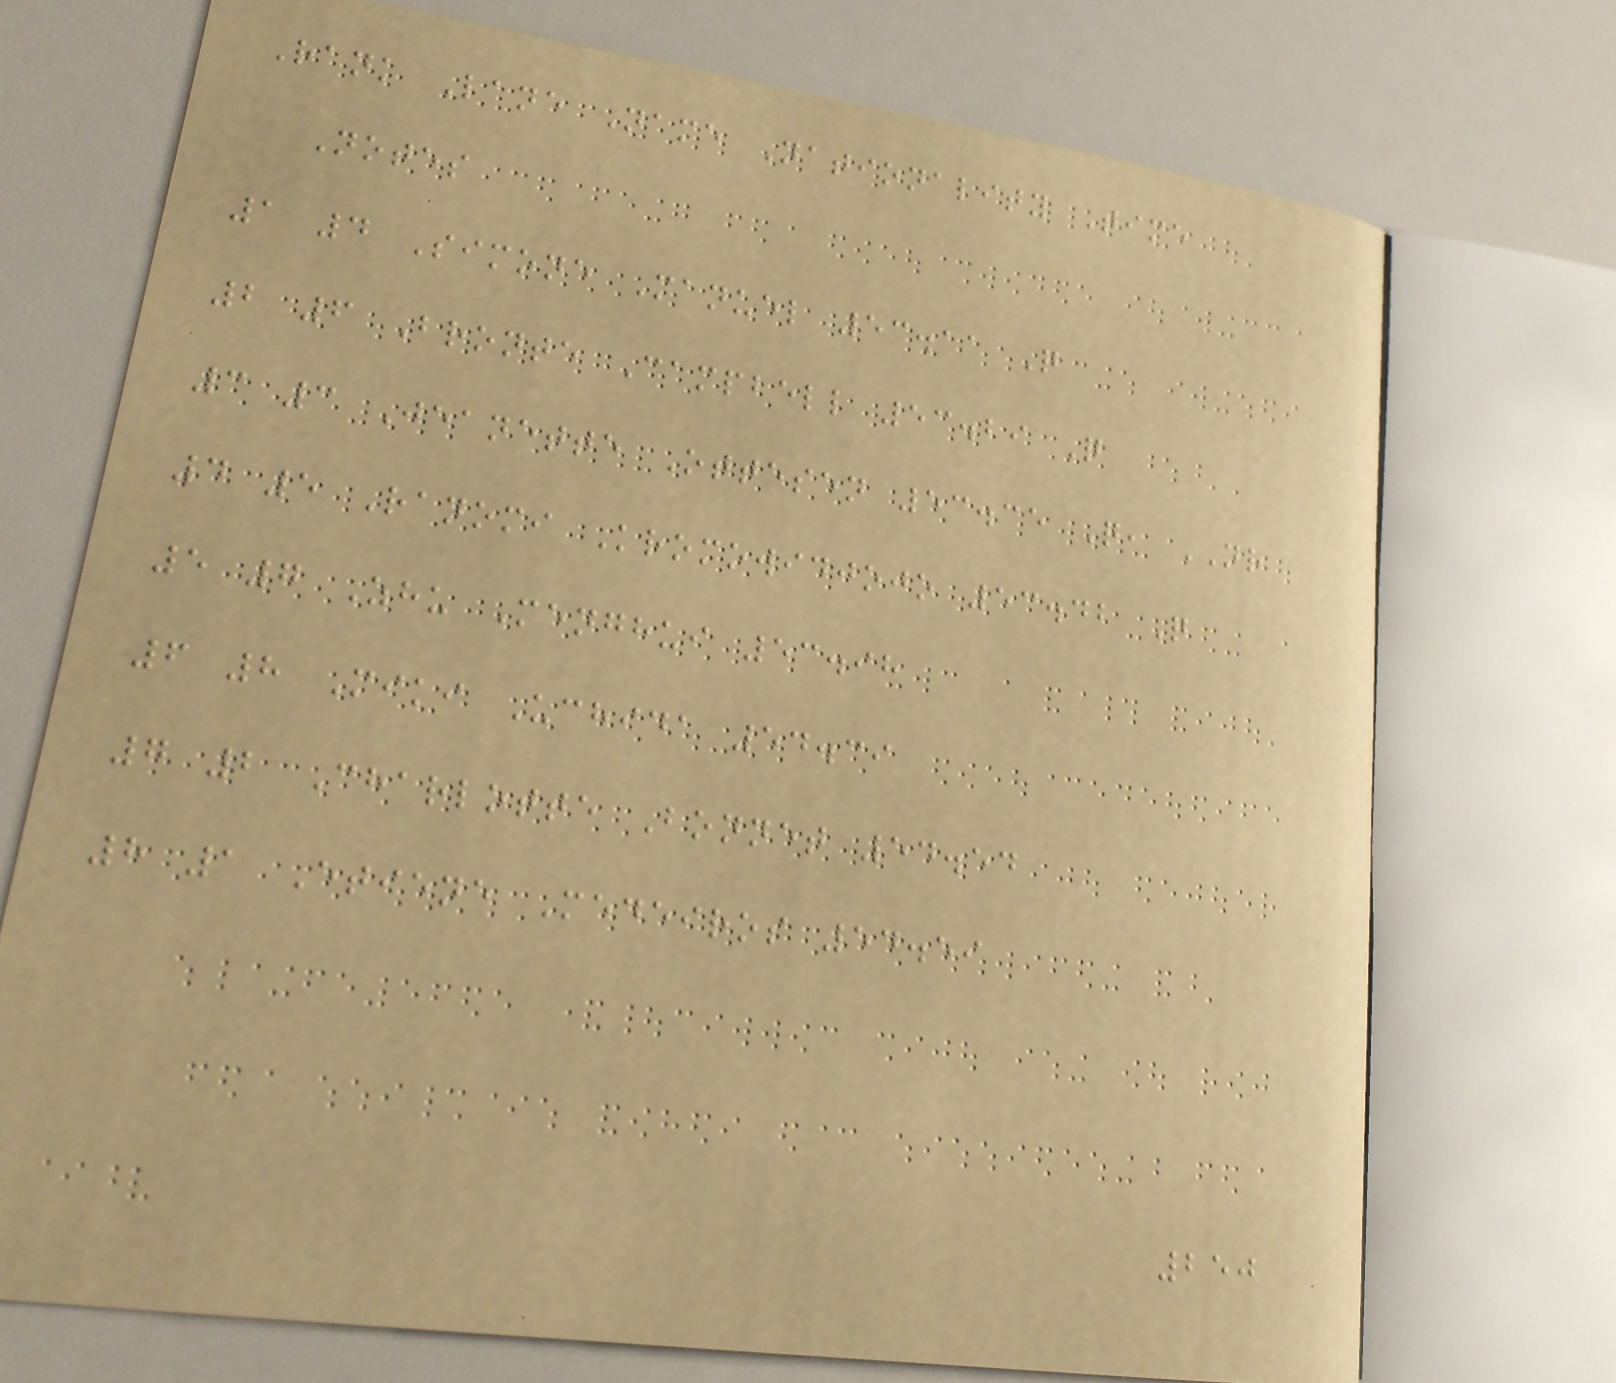Rank Lane Name Nationality Time
Notes
1 4 Simone Manuel 53.11 Q
2 6 Bronte Campbell 53.29 Q
3 3 Jeanette Ottesen 53.35 Q, NR
4 5 Ranomi Kromowidjojo 53.42 Q
5 7 Zhu Menghui 53.98
6 8 Miki Uchida 54.39
7 2 Charlotte Bonnet 54.54
8 1 Etiene Medeiros 54.59
250
